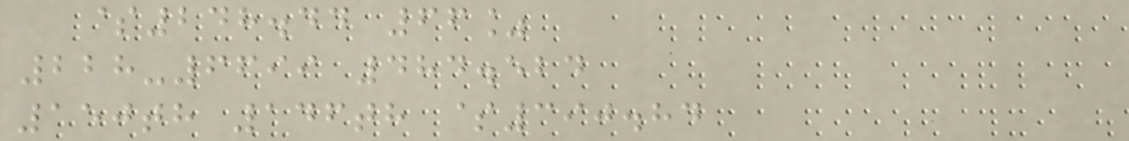$248.44 66%
228-6699 484.524
150th 146th $390.84
